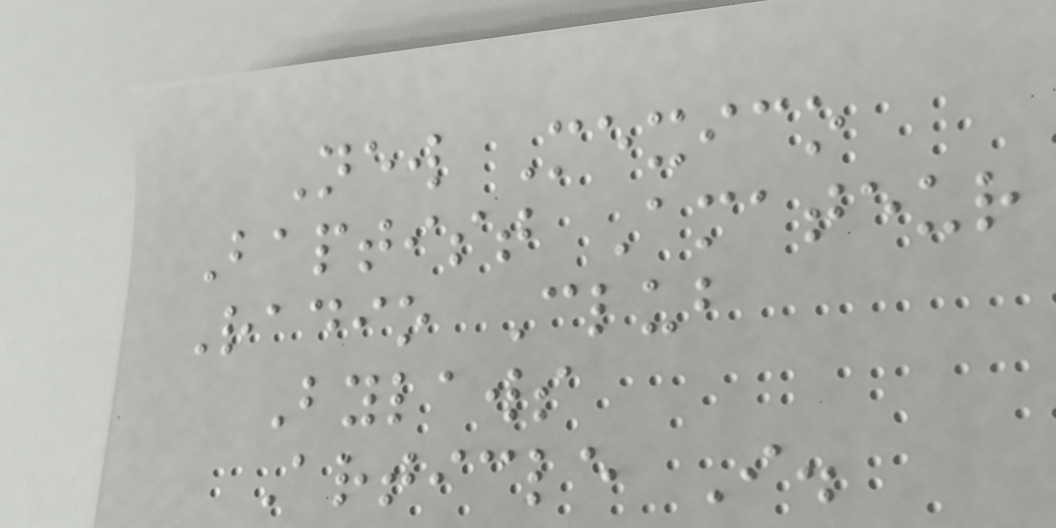New Mexico
Baptist Amateur
Radio Club
Bylaws
Article I.
